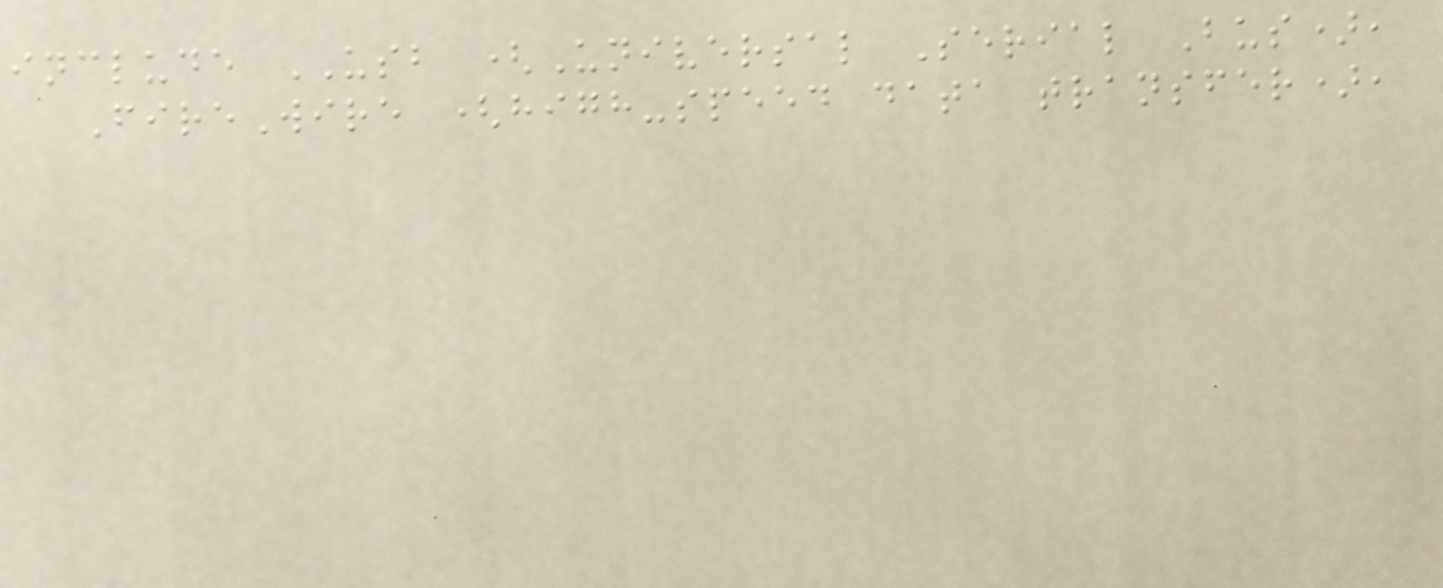include USB (Universal Serial Bus),
FireWire (high-speed data transfer),
